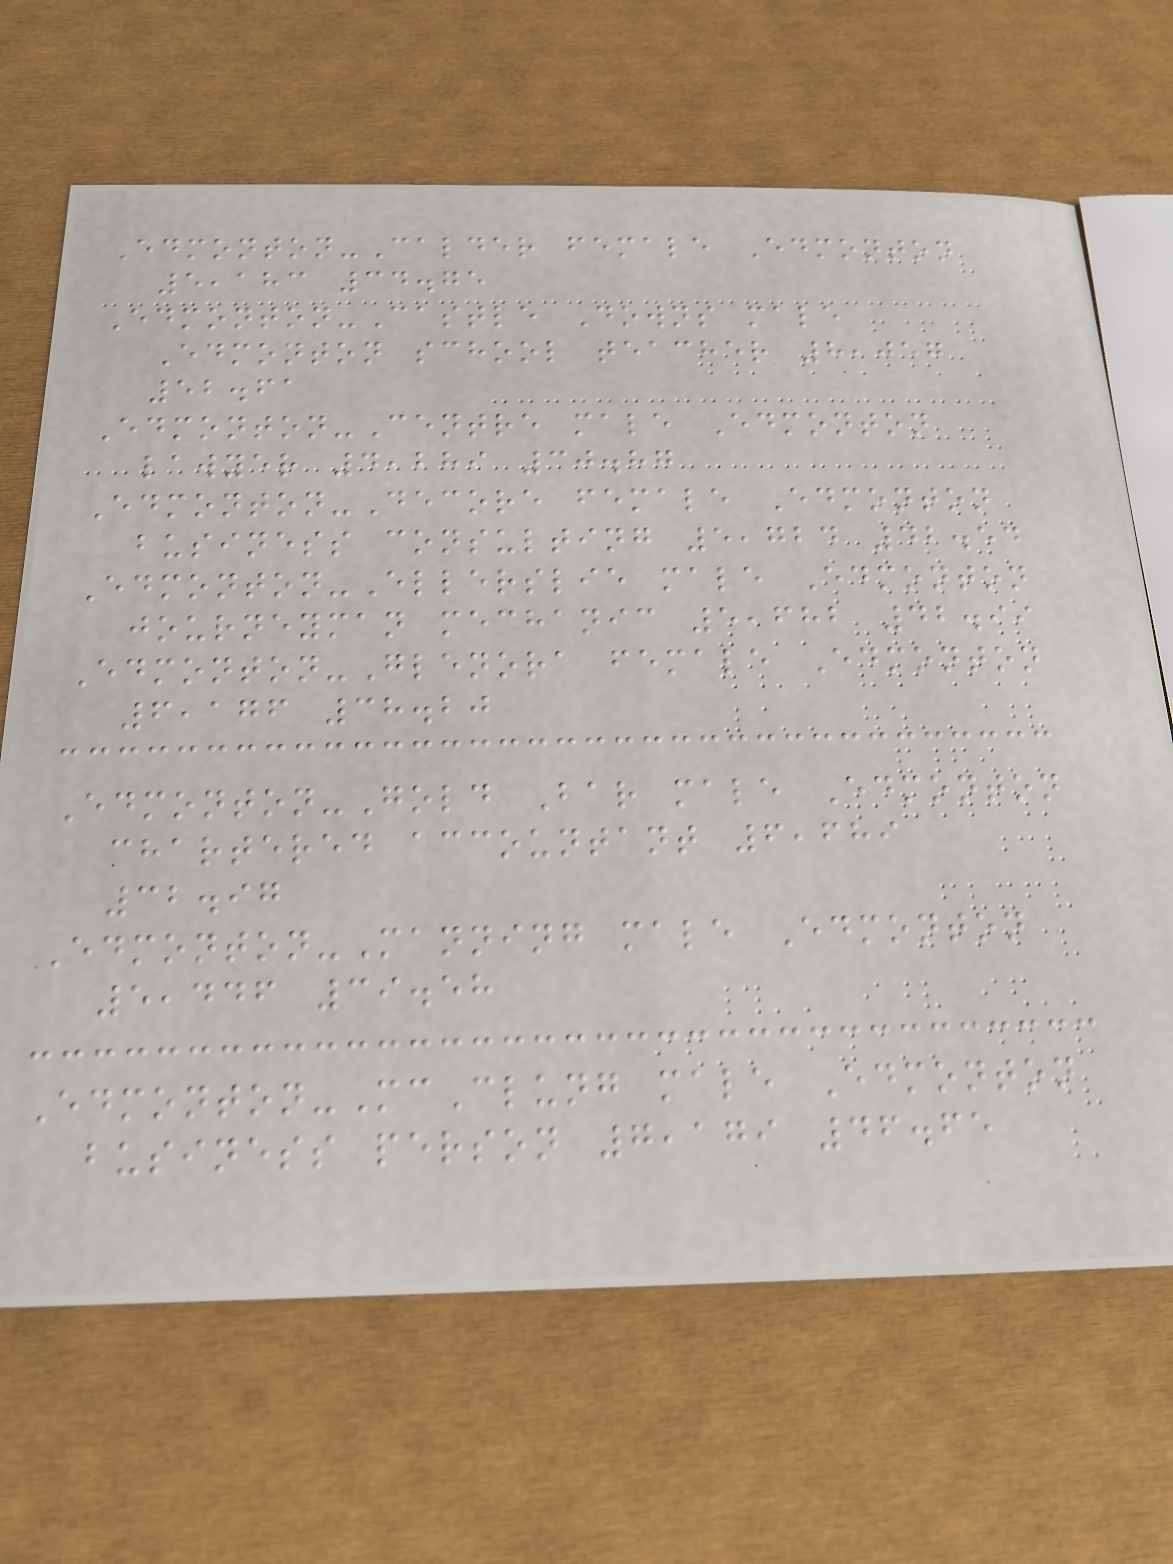Edmonton-Calder female Edmonton
5,183 34.75
Edmonton-Castle Downs male
Edmonton school teacher 8,057
52.61
Edmonton-Centre male Edmonton
lawyer 4,289 30.87
Edmonton-Decore female Edmonton
business consulting 5,724 42.54
Edmonton-Ellerslie male Edmonton
journeyman mechanic 5,682 42.99
Edmonton-Glenora female Edmonton
6,176 38.20
Edmonton-Gold Bar male Edmonton
chartered accountant 6,689
32.97
Edmonton-Manning male Edmonton
5,446 39.58
Edmonton-McClung male Edmonton
business person 7,179 46.65
